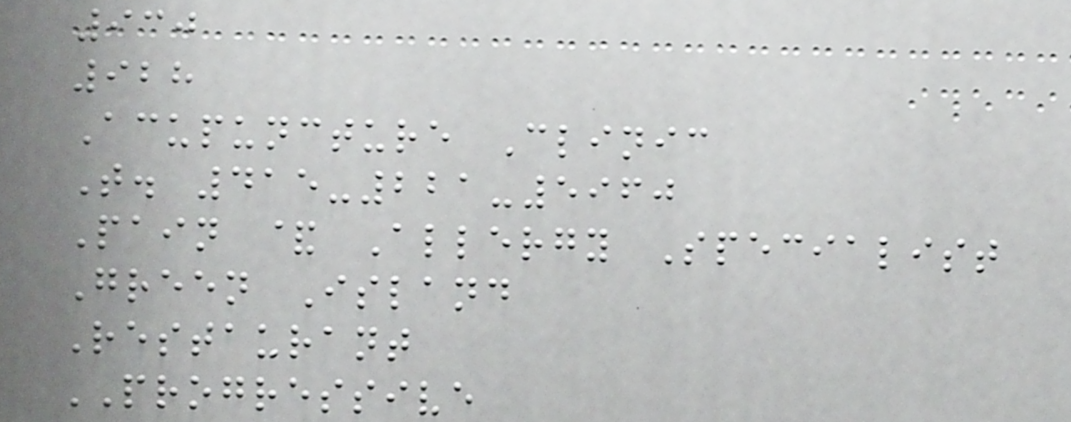930
928
Acupuncture Clinic
T. 415-221-5960
Pain & Allergy Specialist
Green Island
Restaurant
PROGRESSIVE
